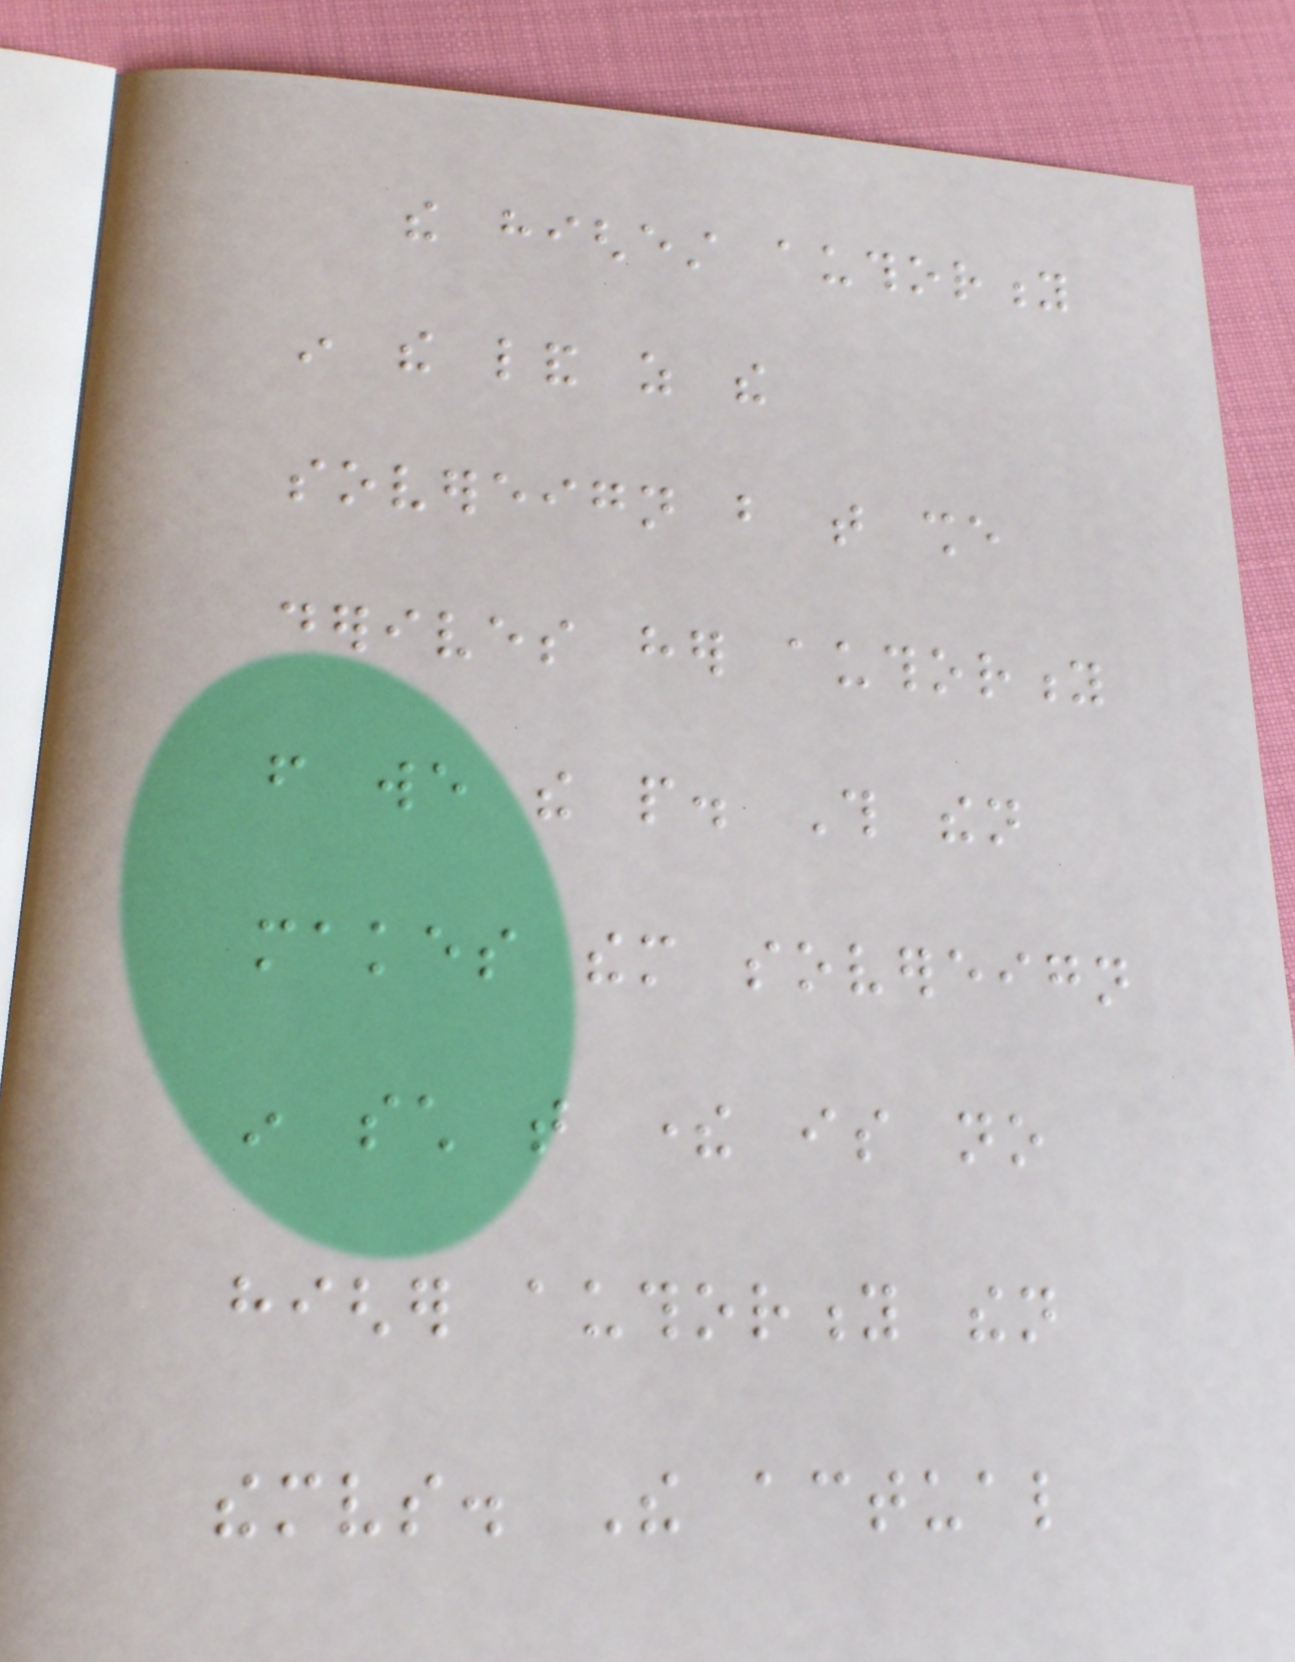the highest authority
in the land as the
sovereign but that she
derives her authority
from we the people. This then
makes them sovereign
in such that there is no
higher authority then
themselves. The actual
